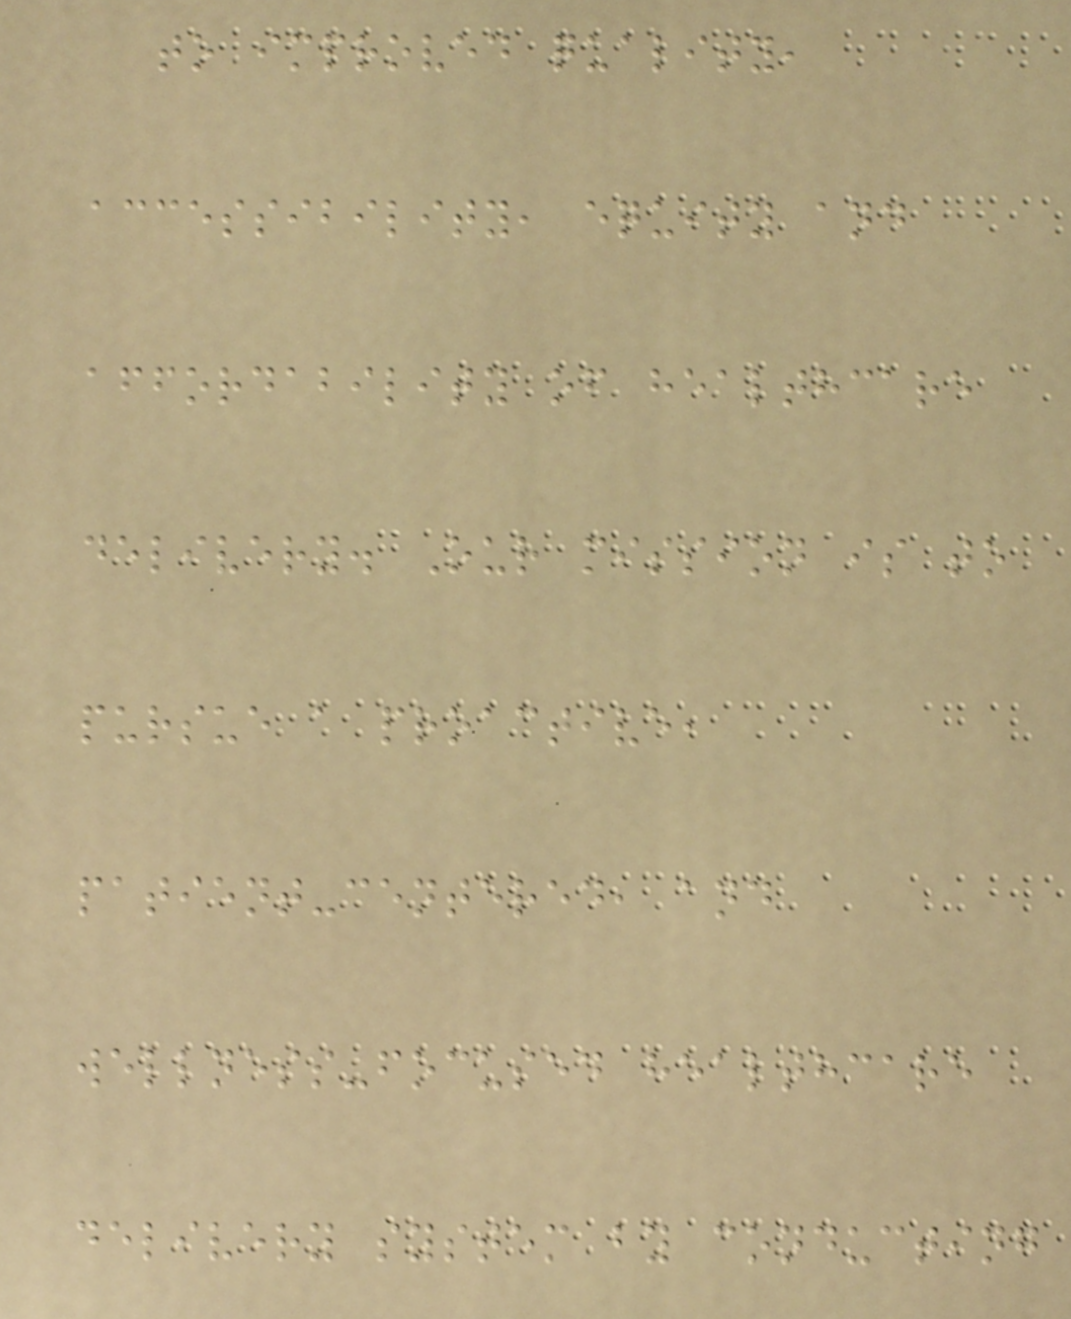to improved quality,
accessibility, equity and
affordability of healthcare
delivery. Our mission is to
pursue a proactive,
patient-centered, and
wellness-focused healthcare
delivery system by conducting
